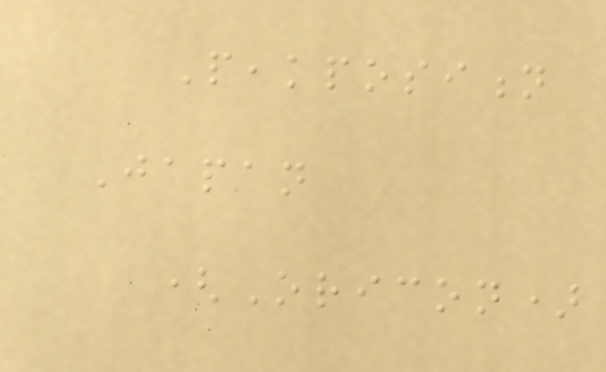Peakposition
Japan
(Oricon)
